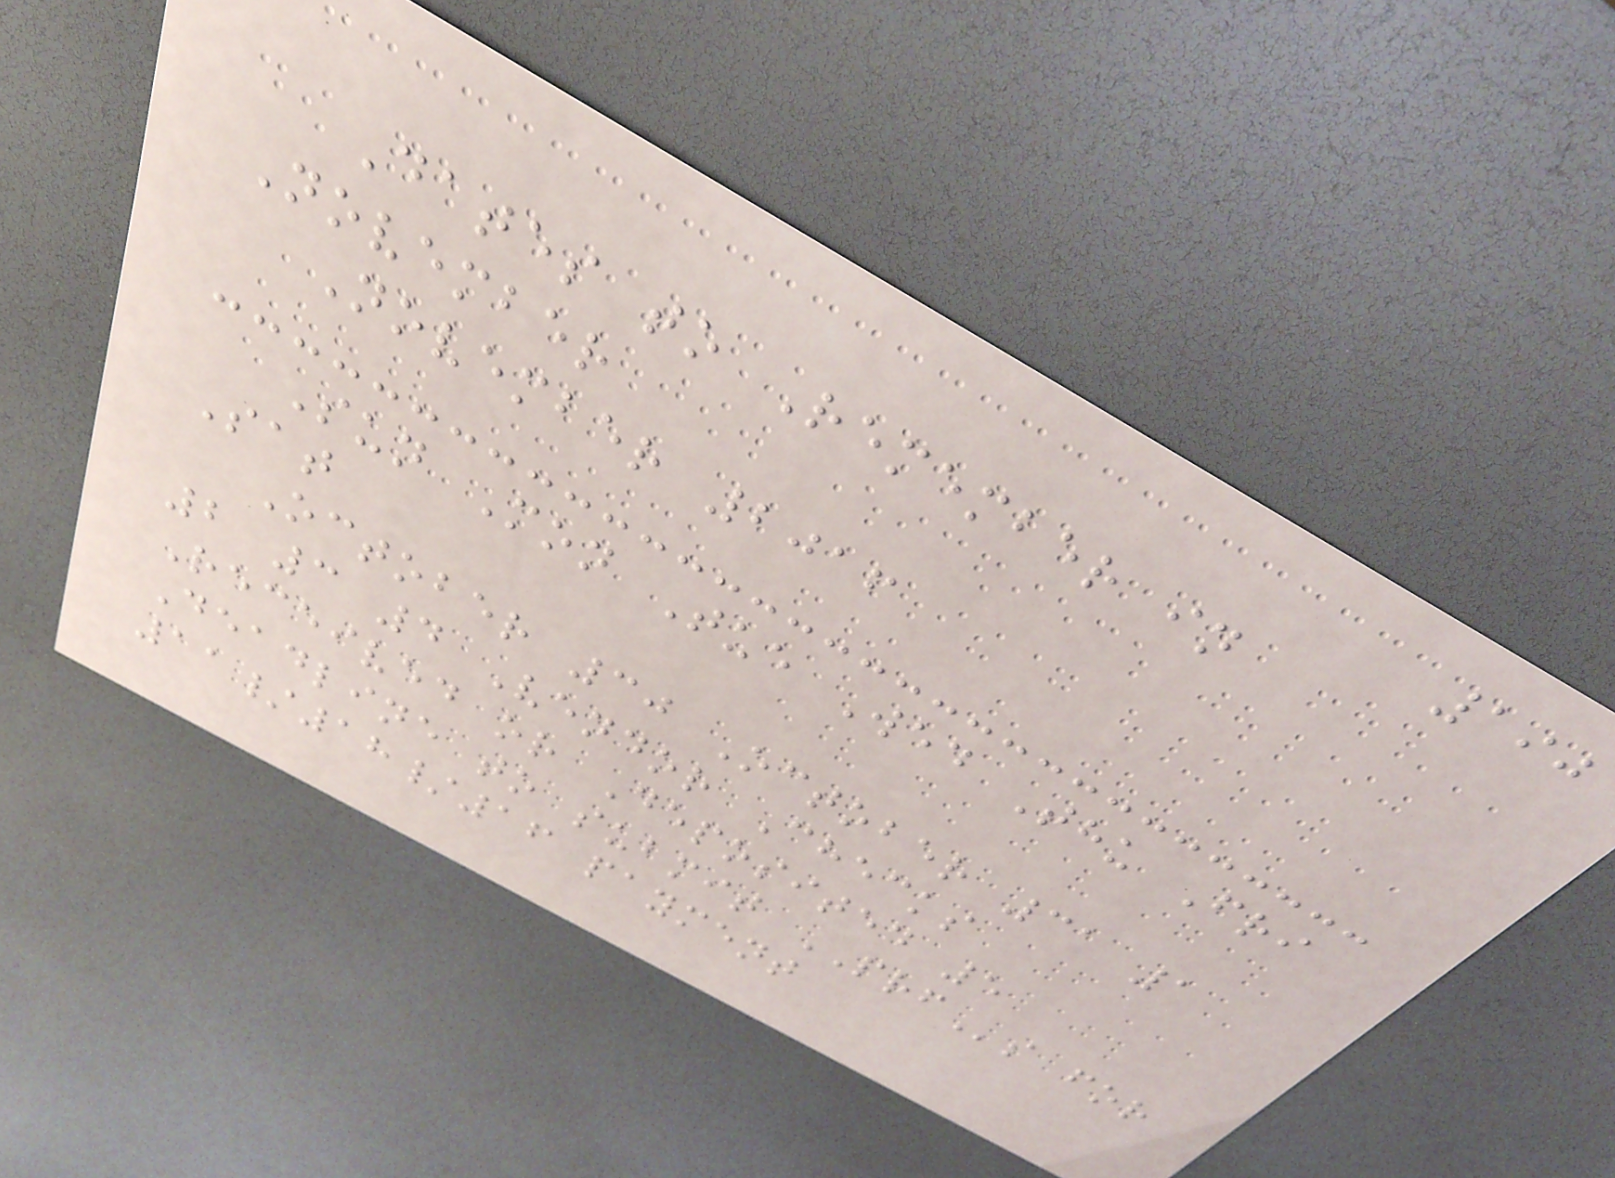190
Dates to Remember in
November
November 2016
Sun Mon Tue Wed Thu Fri
Sat
October 30 October 31 1
2 3 4 Vendor Checks
Received or Deposited 5
Deadline to submit PRFs for
11/18/16 payment
